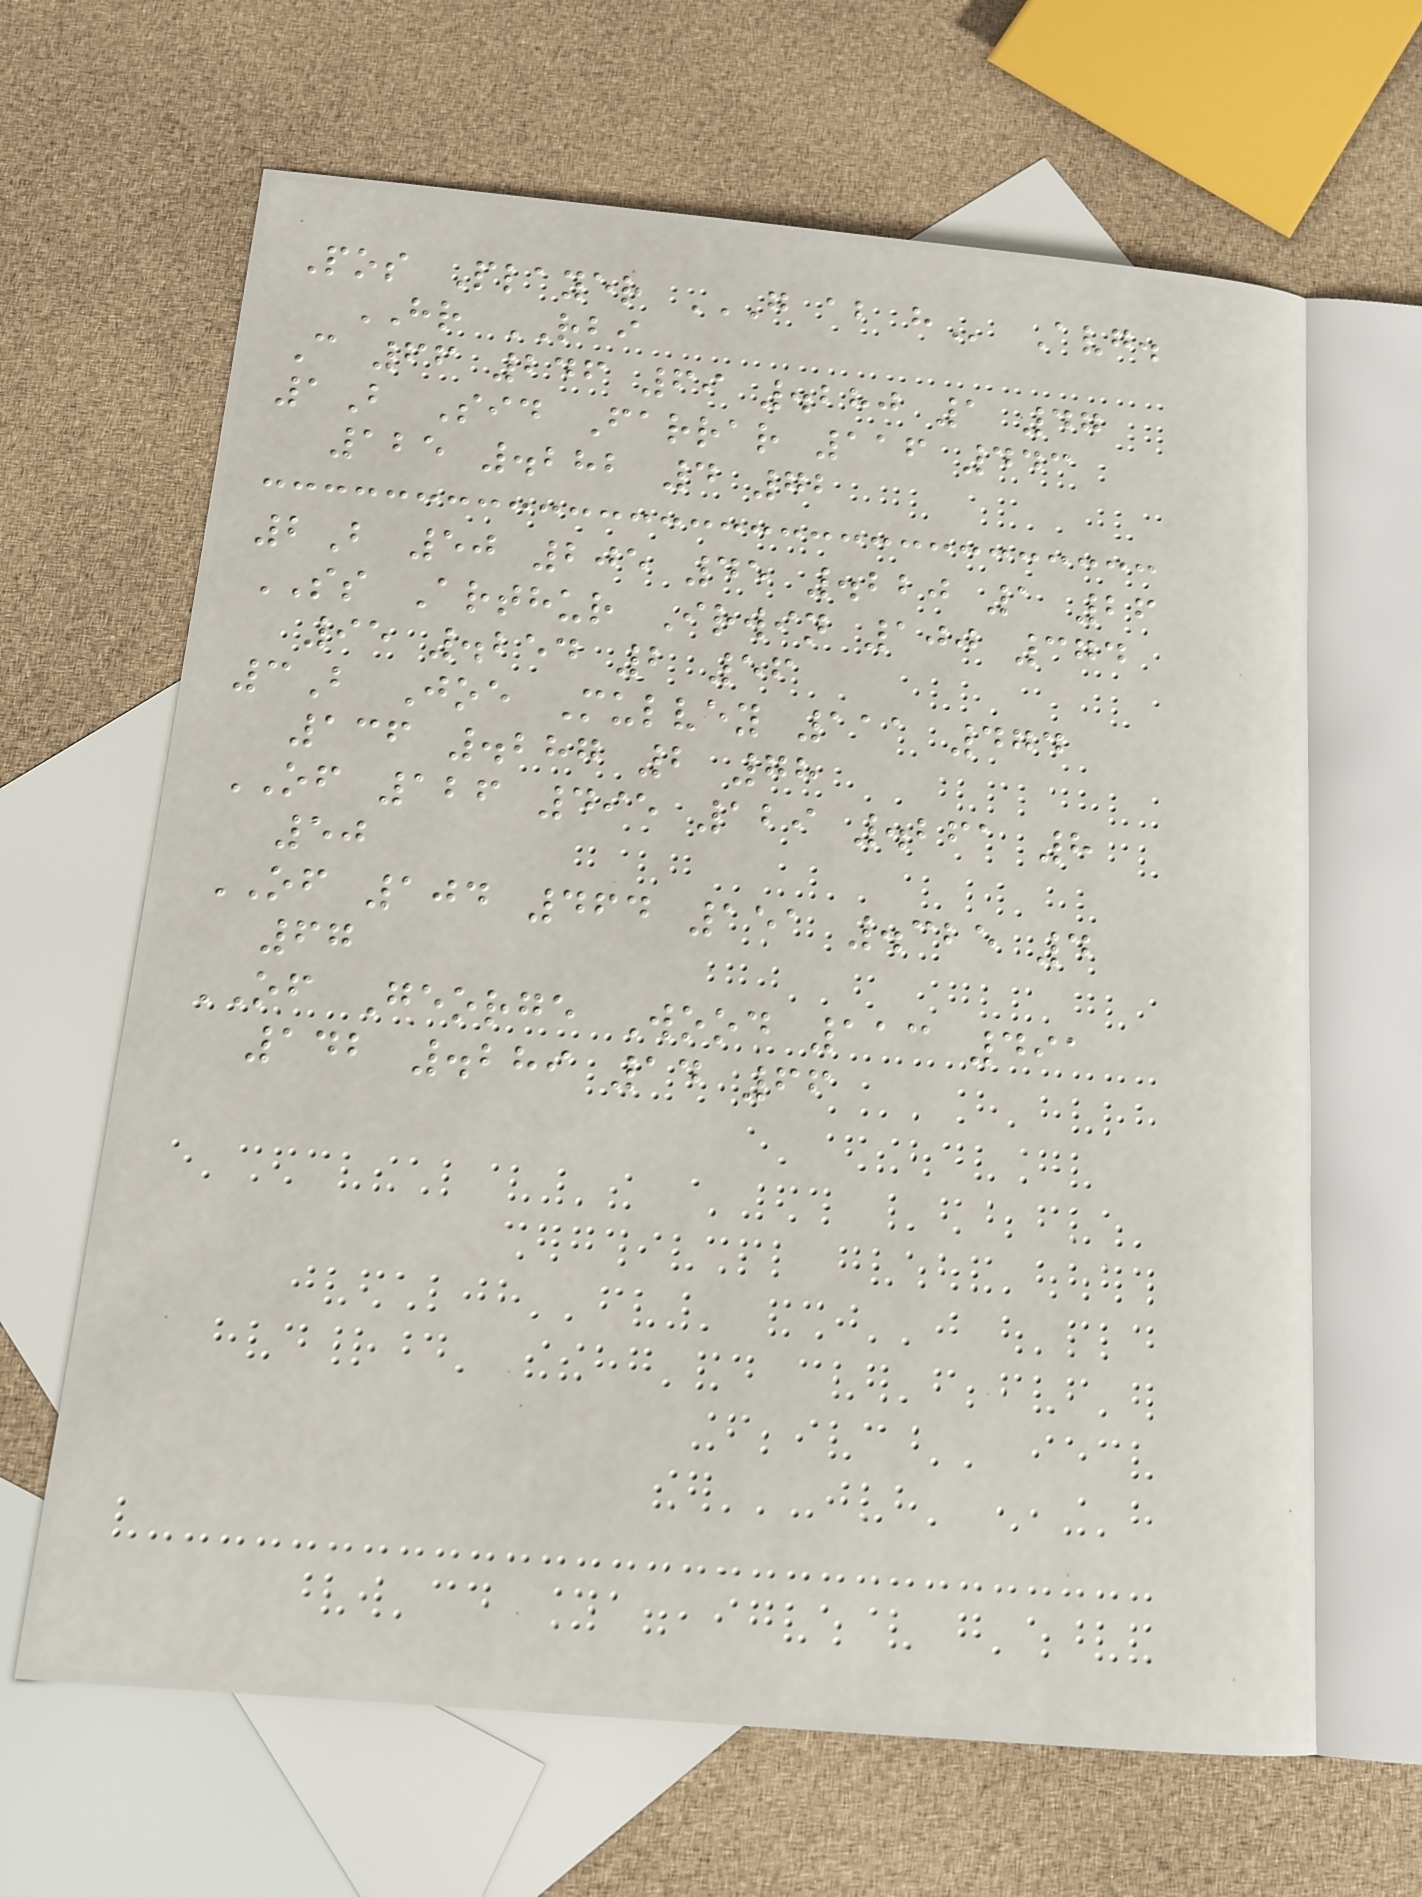Pos Player G AB H Avg.
HR RBI
C 66 246 69 .280 1 47
1B Sid Farrar 116 443
125 .282 4 72
2B 50 205 45 .220 1 26
SS Arthur Irwin 100 374
95 .254 2 56
3B Joe Mulvey 111 474
136 .287 2 78
OF 126 495 129 .261 8
50
OF 104 464 151 .325 4
67
OF George Wood 113 491
142 .289 14 66
